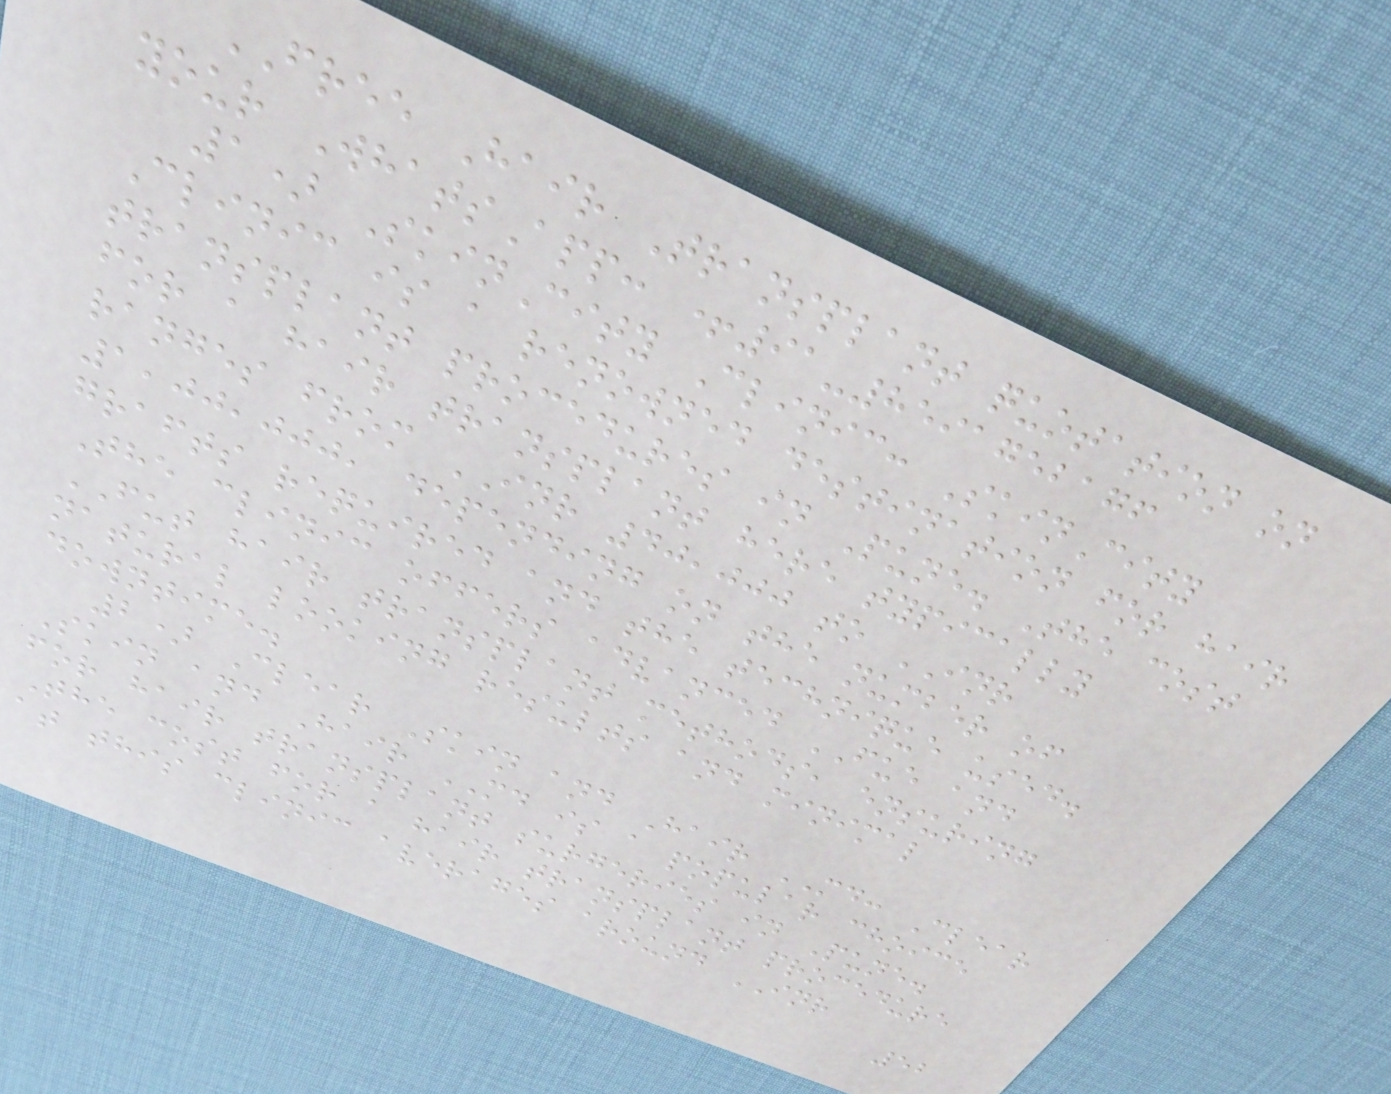FREE Hair Transplant quotation on
your WhatsApp: +91-8591752176
1) SkinCity Clinic: SkinCity
Clinic is a renowned destination for hair
transplant procedures in Pune. The cost
for a hair transplant here typically
ranges from INR 40,000 to INR
1,00,000, depending on the number of
grafts required and the technique used.
The clinic offers advanced FUE and
FUT hair transplant methods, ensuring
natural looking results and minimal
downtime.
2) Clear Skin and Hair MD: Clear
Skin and Hair MD is a popular choice
for hair transplant surgeries in Pune.
The cost for a hair transplant procedure
at this clinic averages around INR
52
